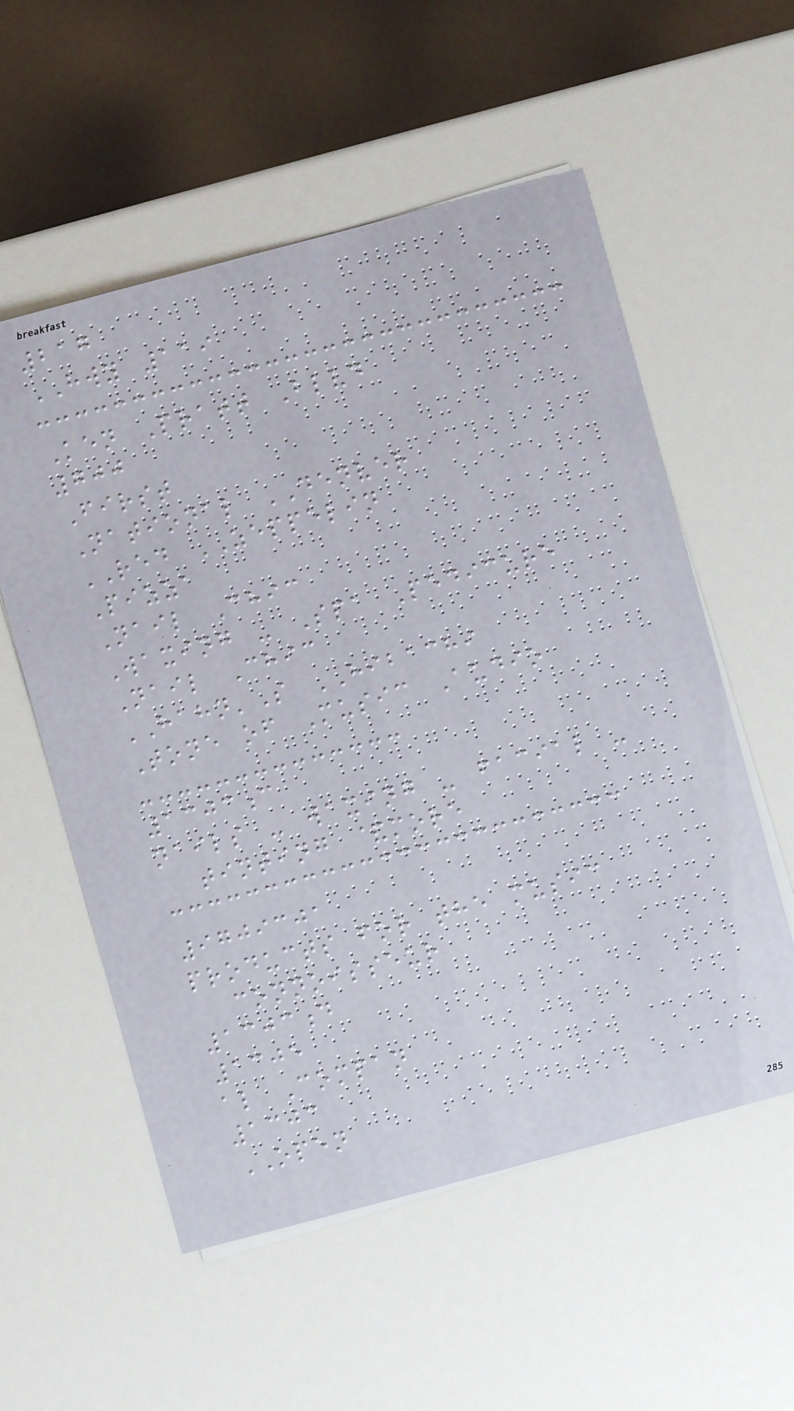217
HWY 119
Ken Pratt Blvd
700
First
National DENVER
RED ZEPPELIN
Pizza
Nail Chic
Waxing - Spa Pedicure
Nail Chic
HAHN'S HIBACHI
Tone of Music Audio
1303c
nails - waxing - facial -
tinting &more
9709301
products for the music
connoisseur
1303d
1305
al Compan
1303
OPEN
